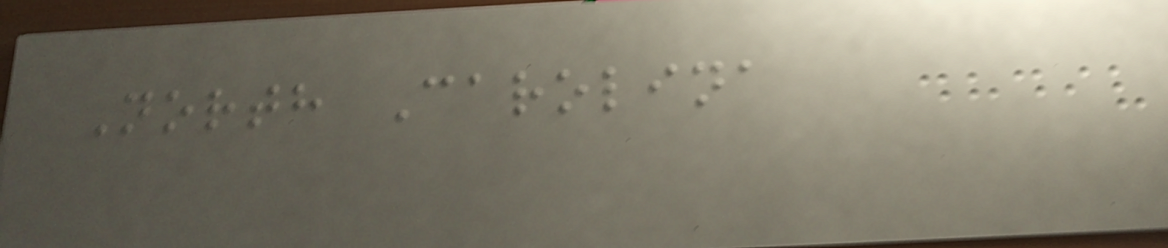North Carolina
